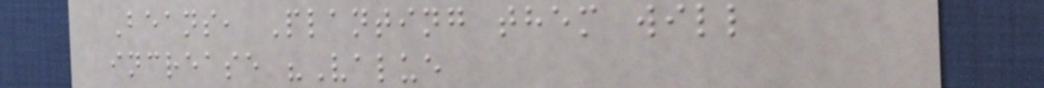Beans, Planting them will
increase "Value
